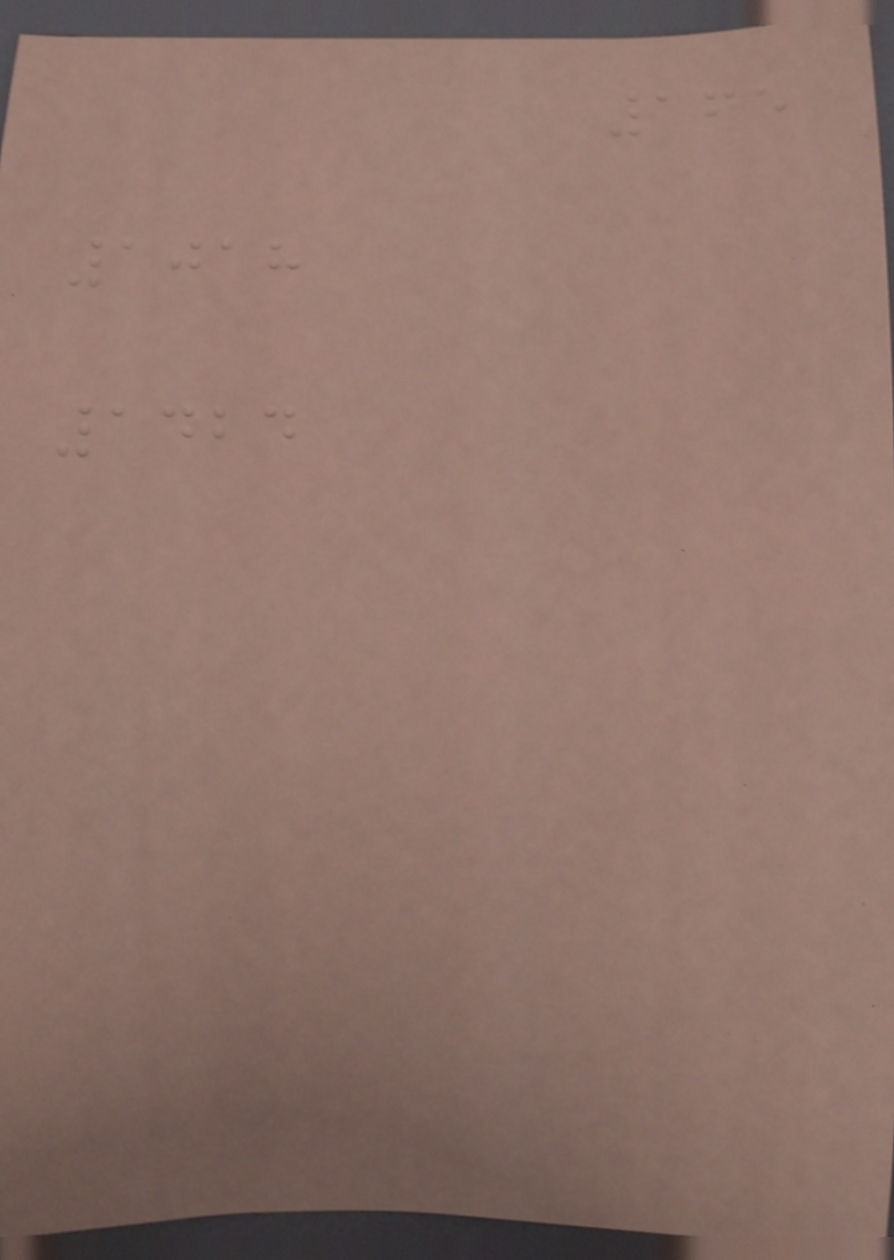165
1018
1424
